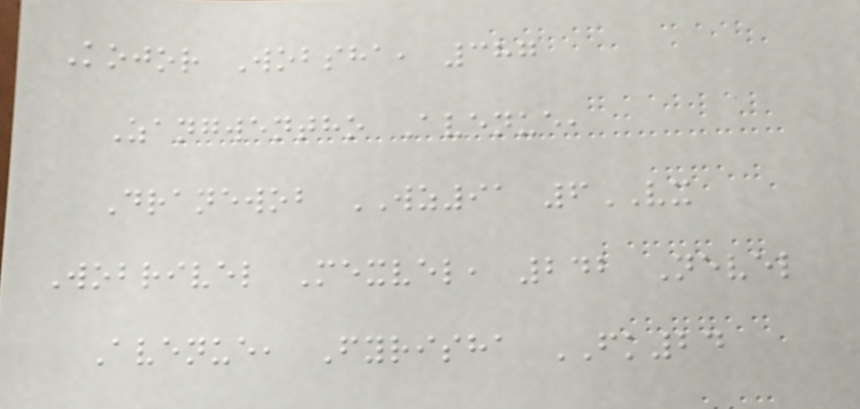Kojor Wobsha, 387
Zangwentho Avenue,
Dranewob WZ91 6VX
Wobrivel Mexvel, 242 Nevel
Avenue, Fyrisha FK24
